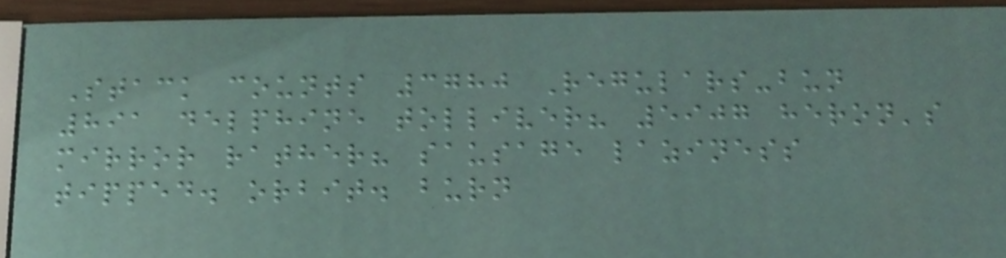Stack counts 3780 Regulars-bun
891 delphine tolliver? 5907 heron's
mirror rather? sausage laziness
tipped. orbit. burn
